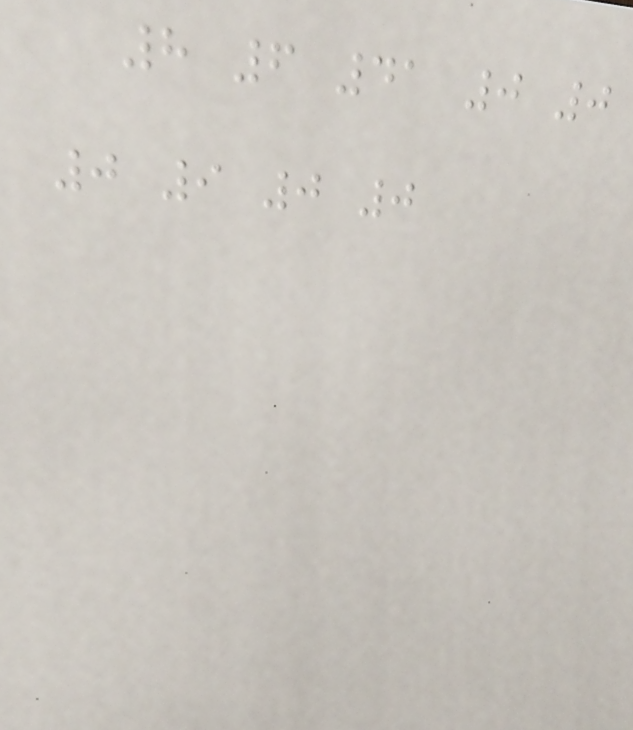8 6 41 0 0
0 9 0 0
